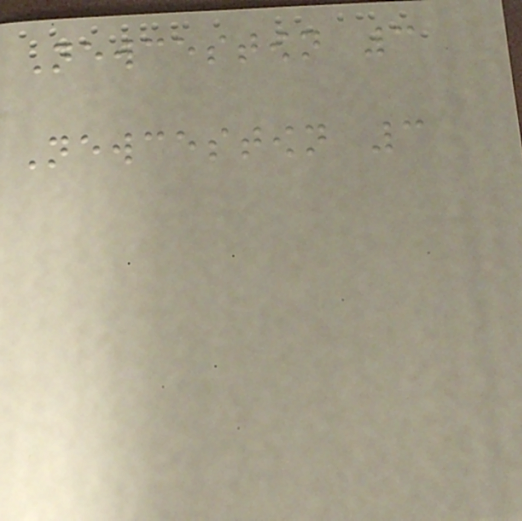Newcestown 3
Newcestown 3
